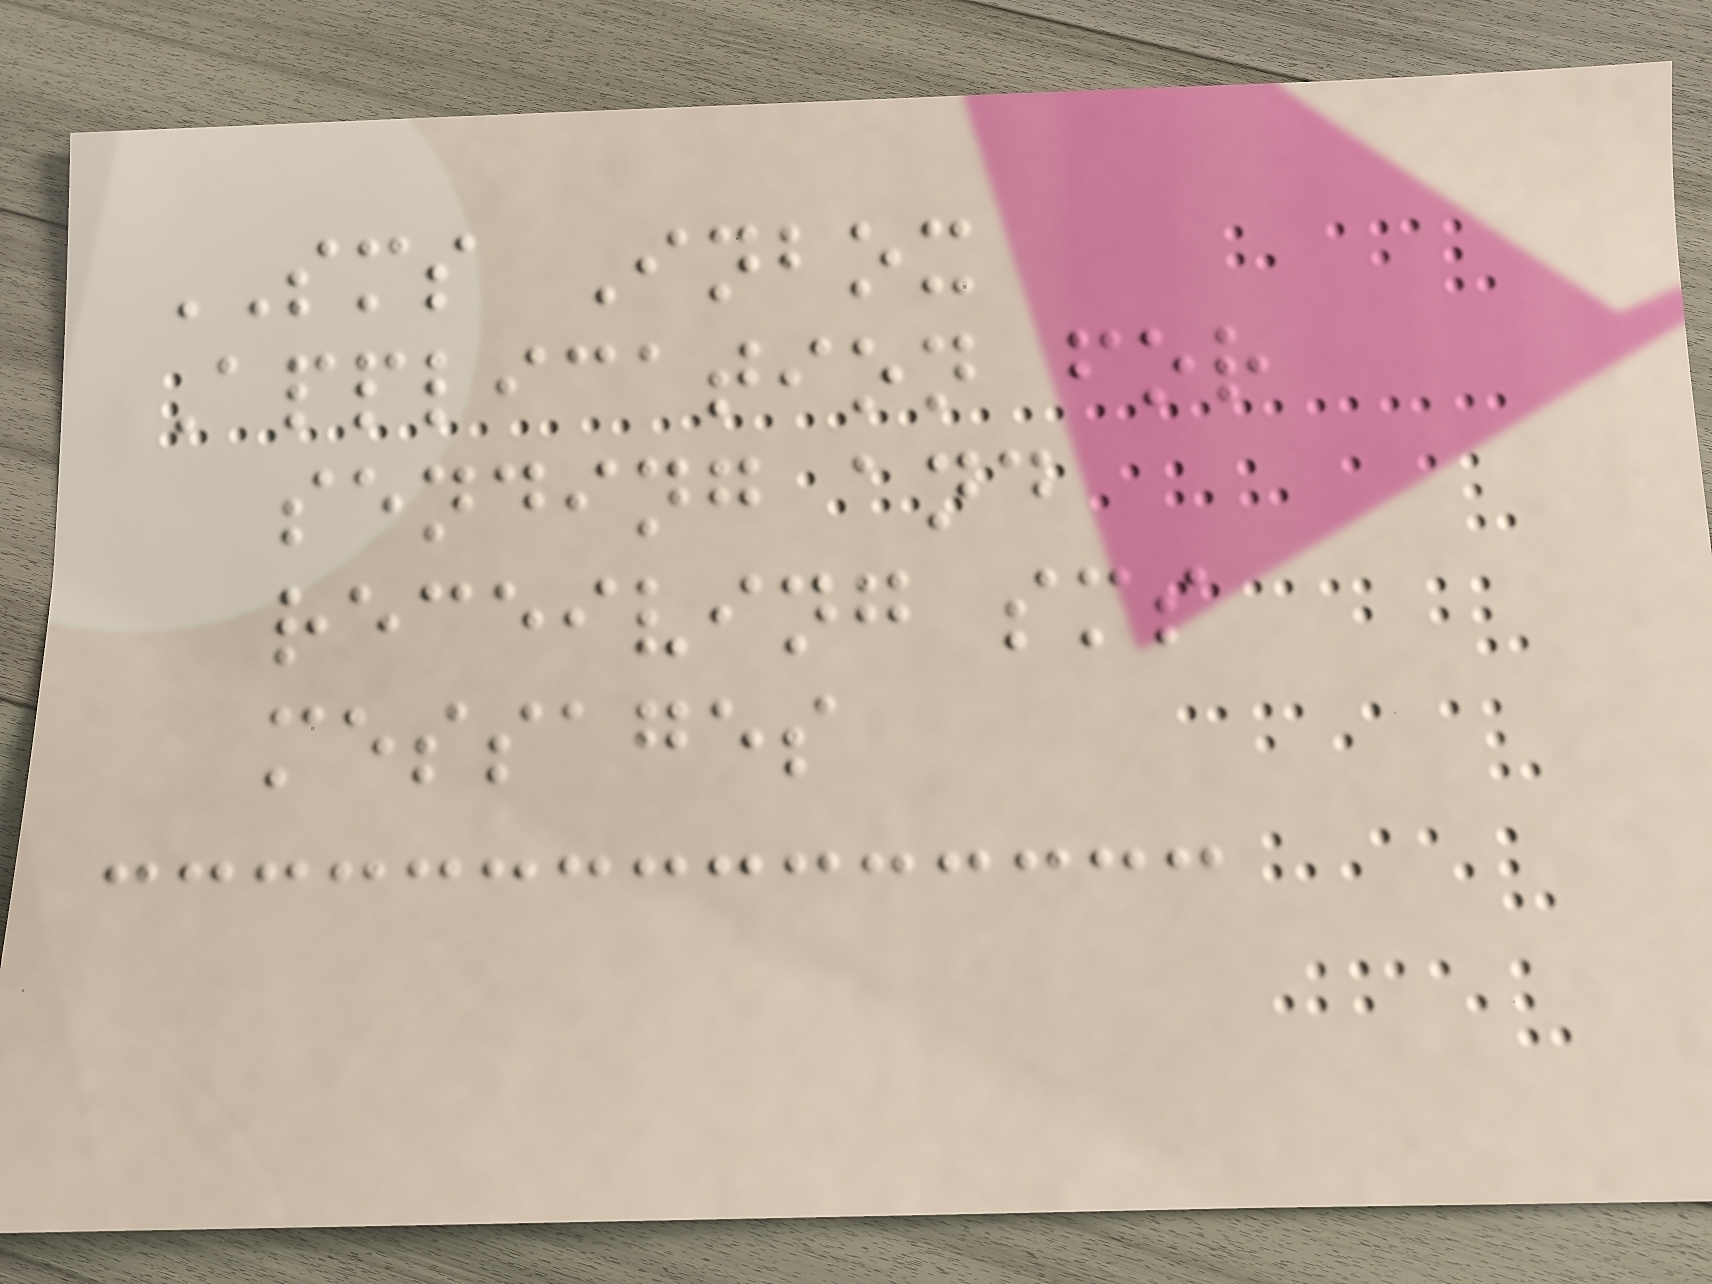SMS Inbox
Application for
sending and
receiving sms
messages
